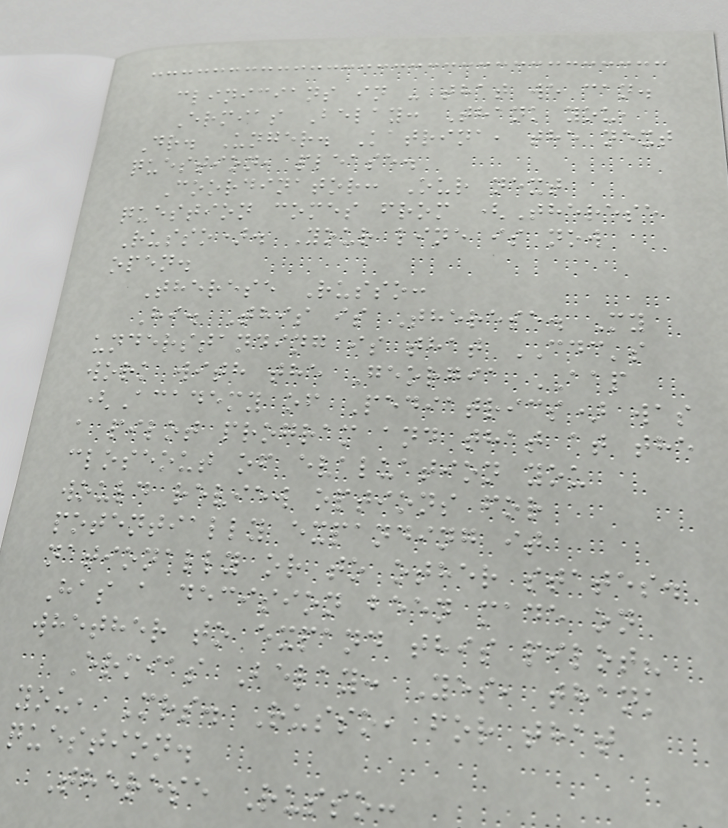clinicians in - that we can.
Ermias Belay: Thank you,
Dr. Unger. Katrina, the next
question, please.
Coordinator: Our next
question comes from (Therese
Russo). Your line is now
open.
Therese Russo:
Hi. This is Therese. My
understanding is that CDC's
work with the Georgia AAP
(Academy of Pediatrics) was
a pilot program and that at the
closeout of evaluation you
would review options for
potentially expanding it
nationally or to other states.
Has a decision been made on
whether to expand this pilot?
Ermias Belay: Yes, thank
you, Mrs. Russo, for that
question.
Therese Russo:
